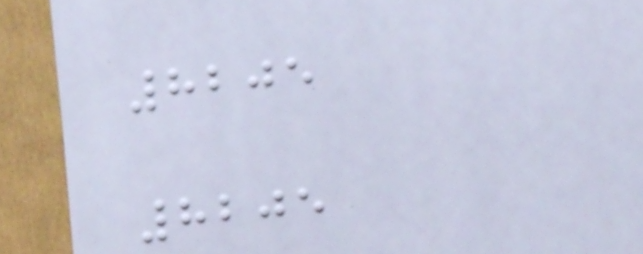8205
8205
